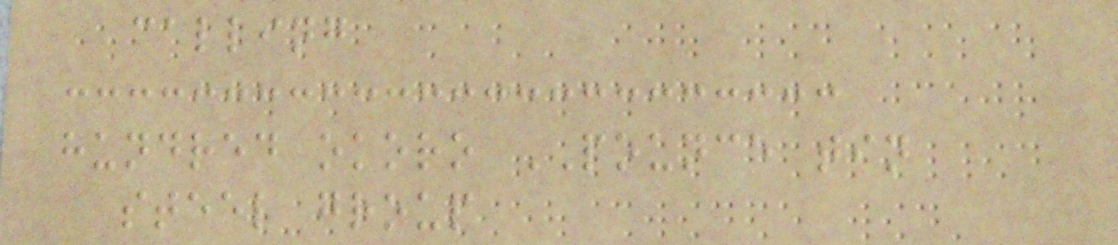calling
hundred okoro POUNCE tin
steel group
